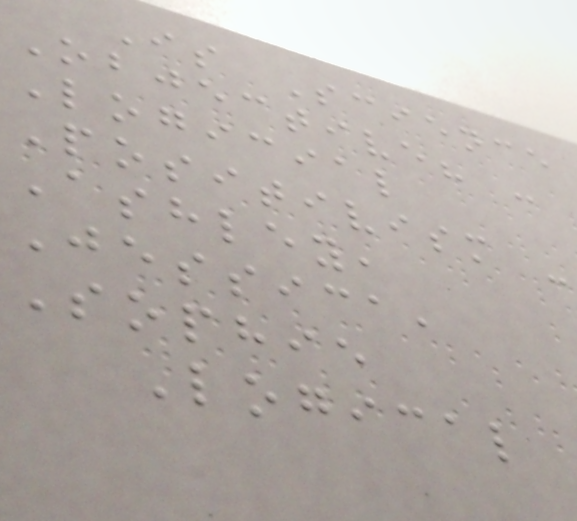Is Science
Objective? -
Logicial
Positivism -
Ashley,
Jessica,
Sophie
Logical
